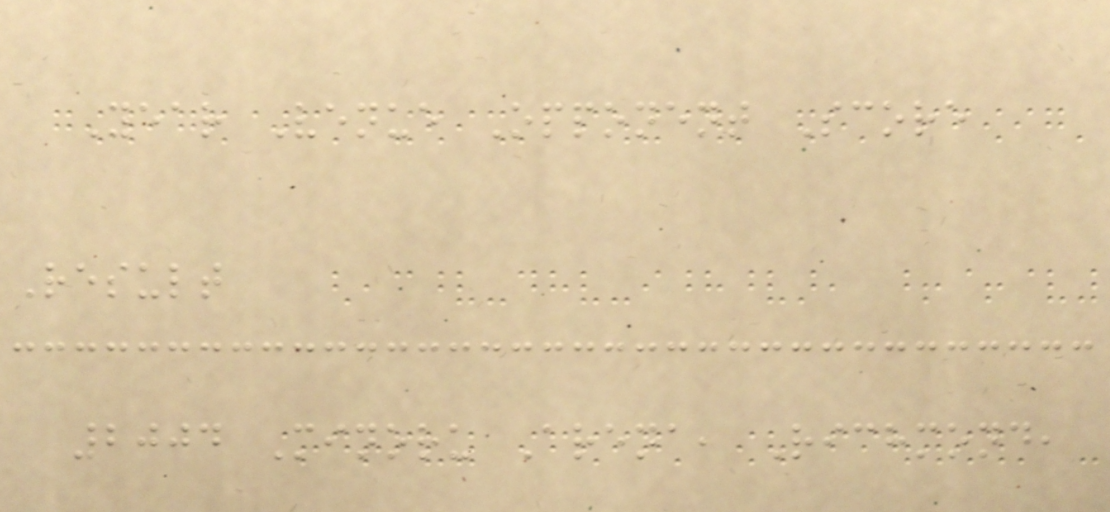Year Venue Opponent Score
Result
2004 Minoru Arena, Richmond,
